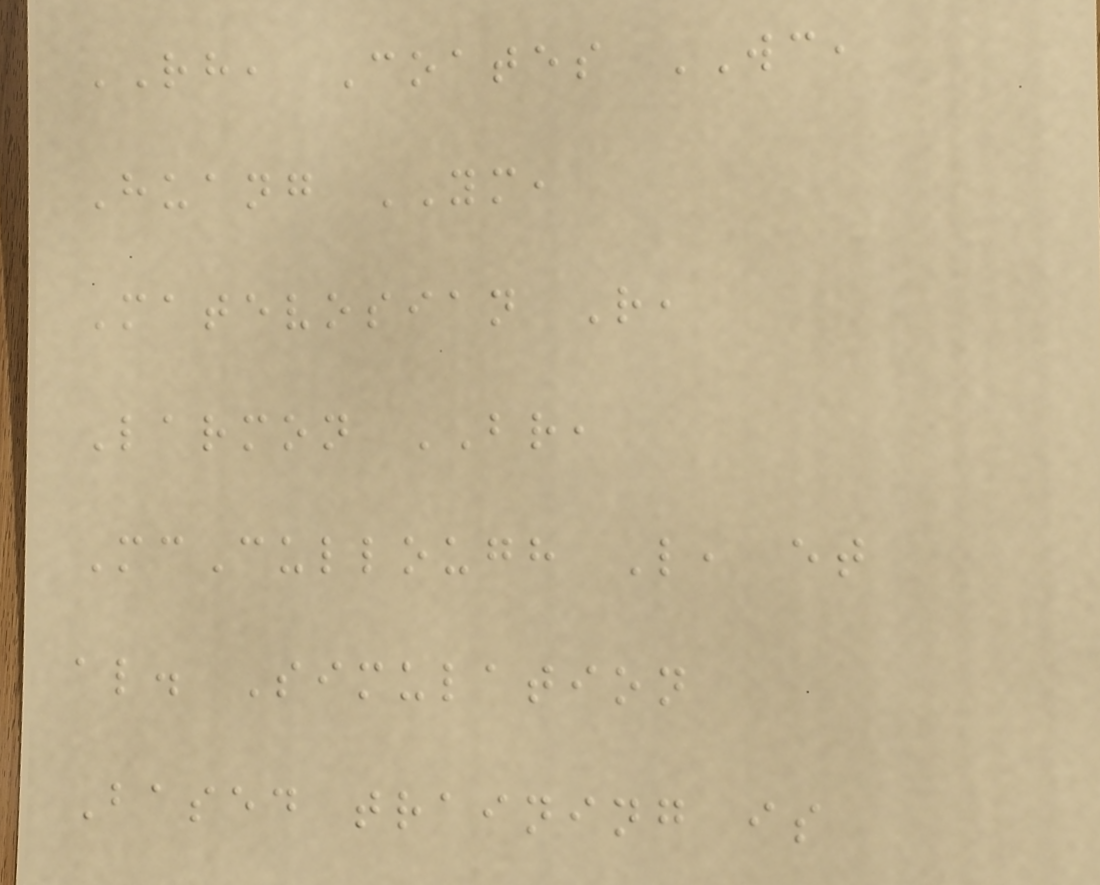RH, Coates WC,
Huang YM,
Matevosian R,
Larmon BR,
McCullough L, et
al. Simulation
Based training is
